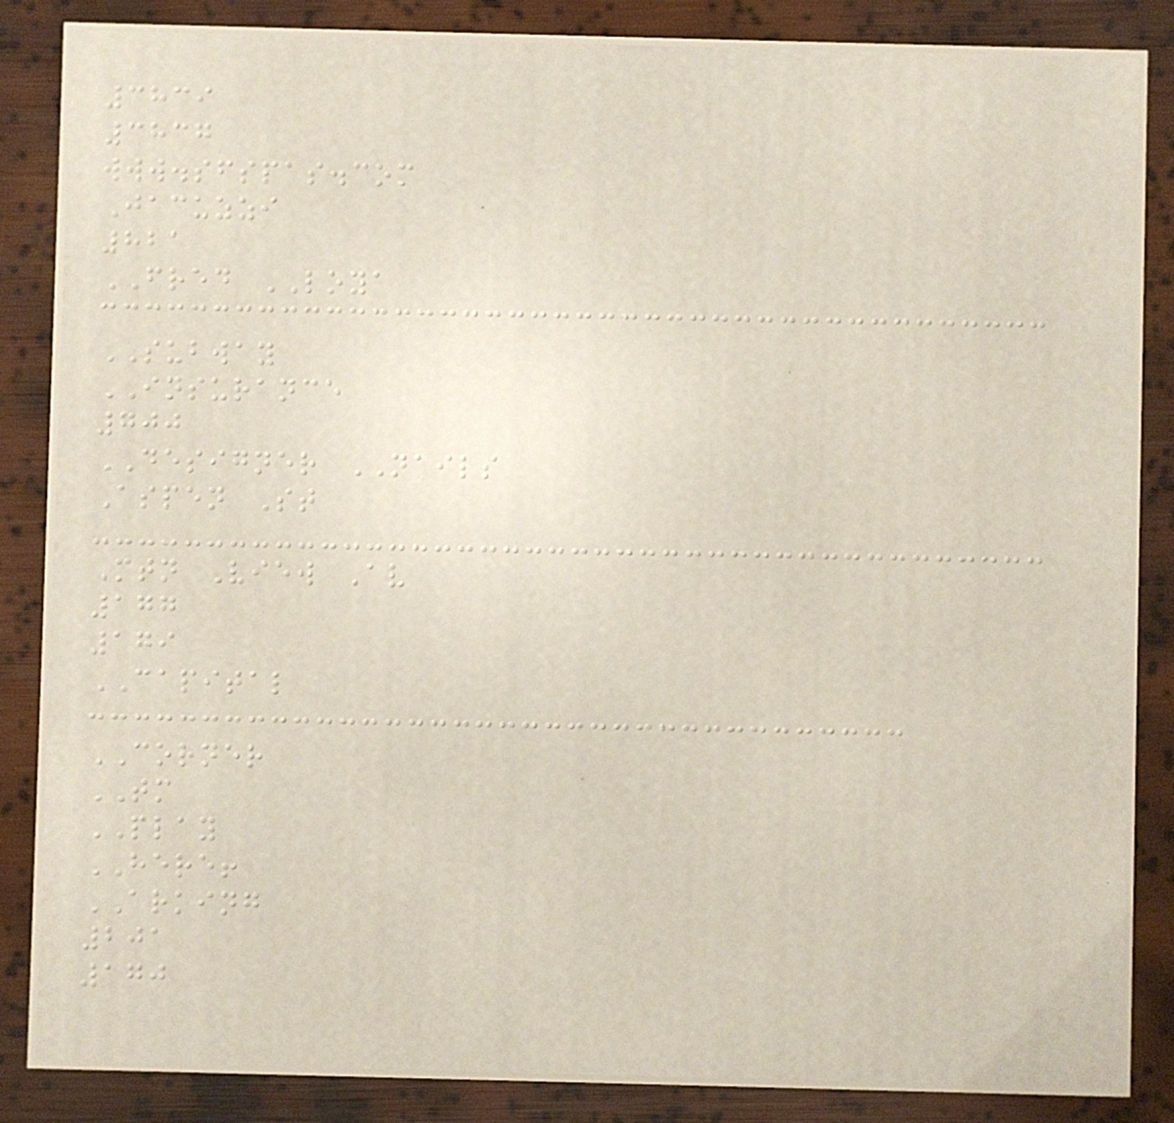3839
3837
www.sfspas.com
Jacuzzi
821
FRED LOYA
SUBWAY
INSURANCE
700
DESIGNER NAILS
Aspen St
Mtn View Av
177
179
CAPITAL
CORNER
TM
PLAY
HERE!
ARKING
201
170
